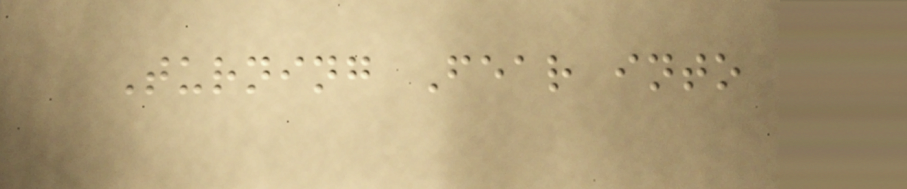Turning Fear into
